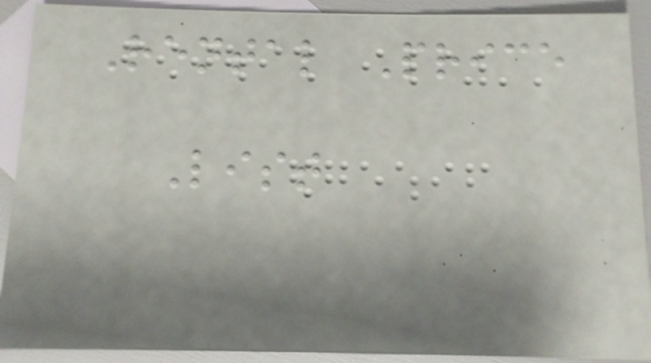Rental Price
List
